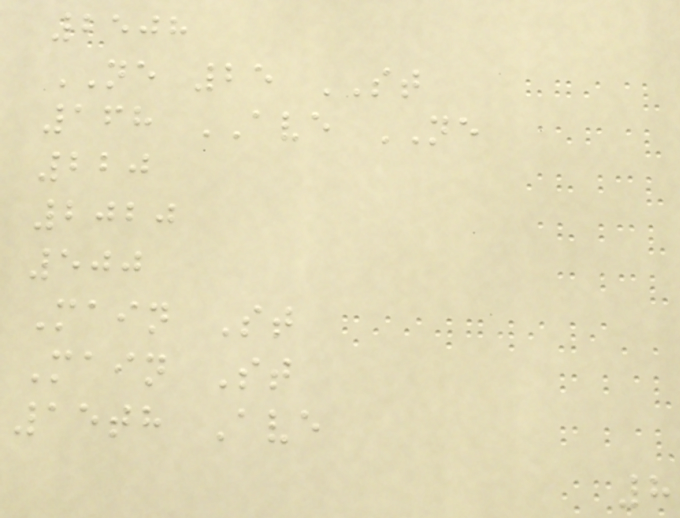2508
NE 25 ST
168 AVE NE
220
2020
500
Main St
Main St
15th Ave
8
